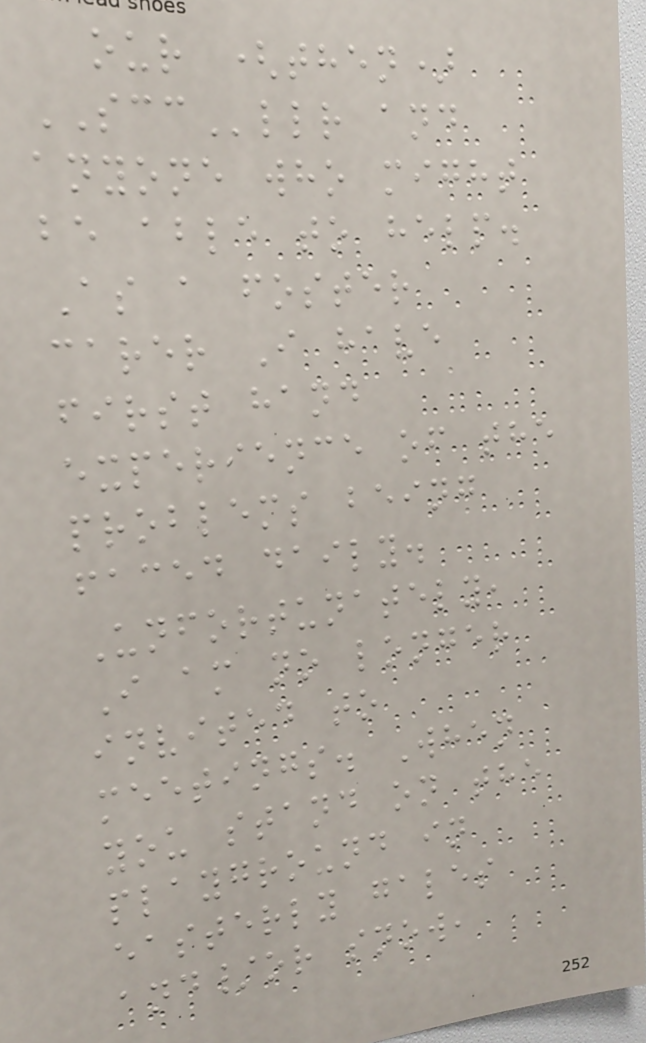our (then)
SCCllr and
anyone who might
be able to help.
As a foster
carer I have
first hand
experience of the
problems being
faced daily.
Unfortunately,
I am no longer
invited to
meetings. When
you stand on the
playground in
easterly gales
and/or snow,
